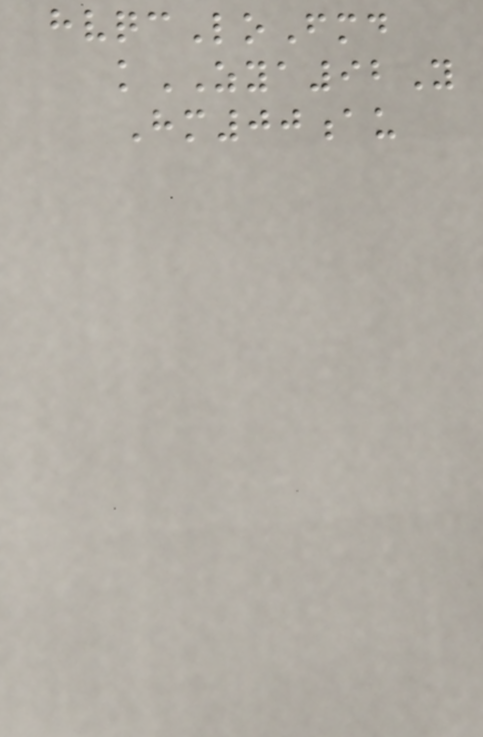hvqcLoFmd
kZYA92Y
Hm00au
